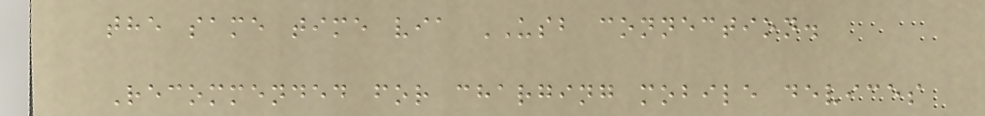the same time via USB connection.
Recommended for charging mobile devices
